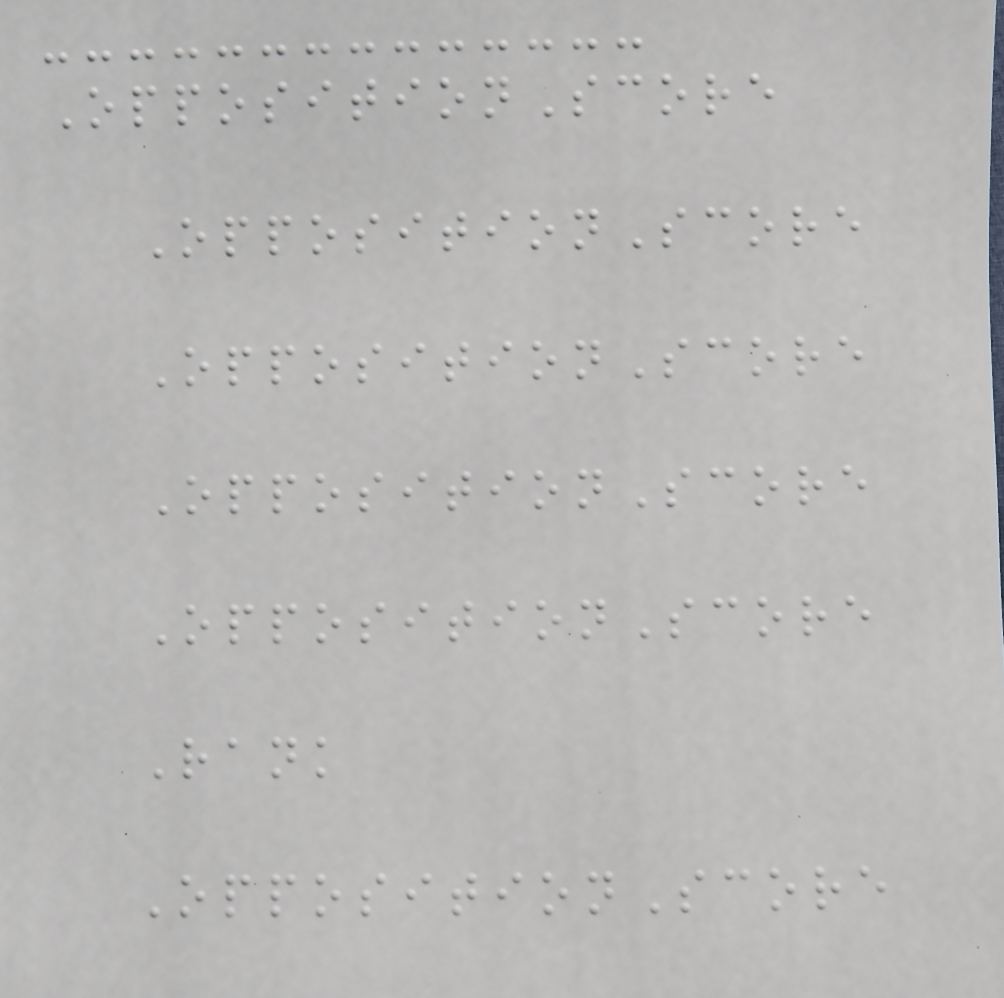OppositionScore
OppositionScore
OppositionScore
OppositionScore
OppositionScore
Rank
OppositionScore
